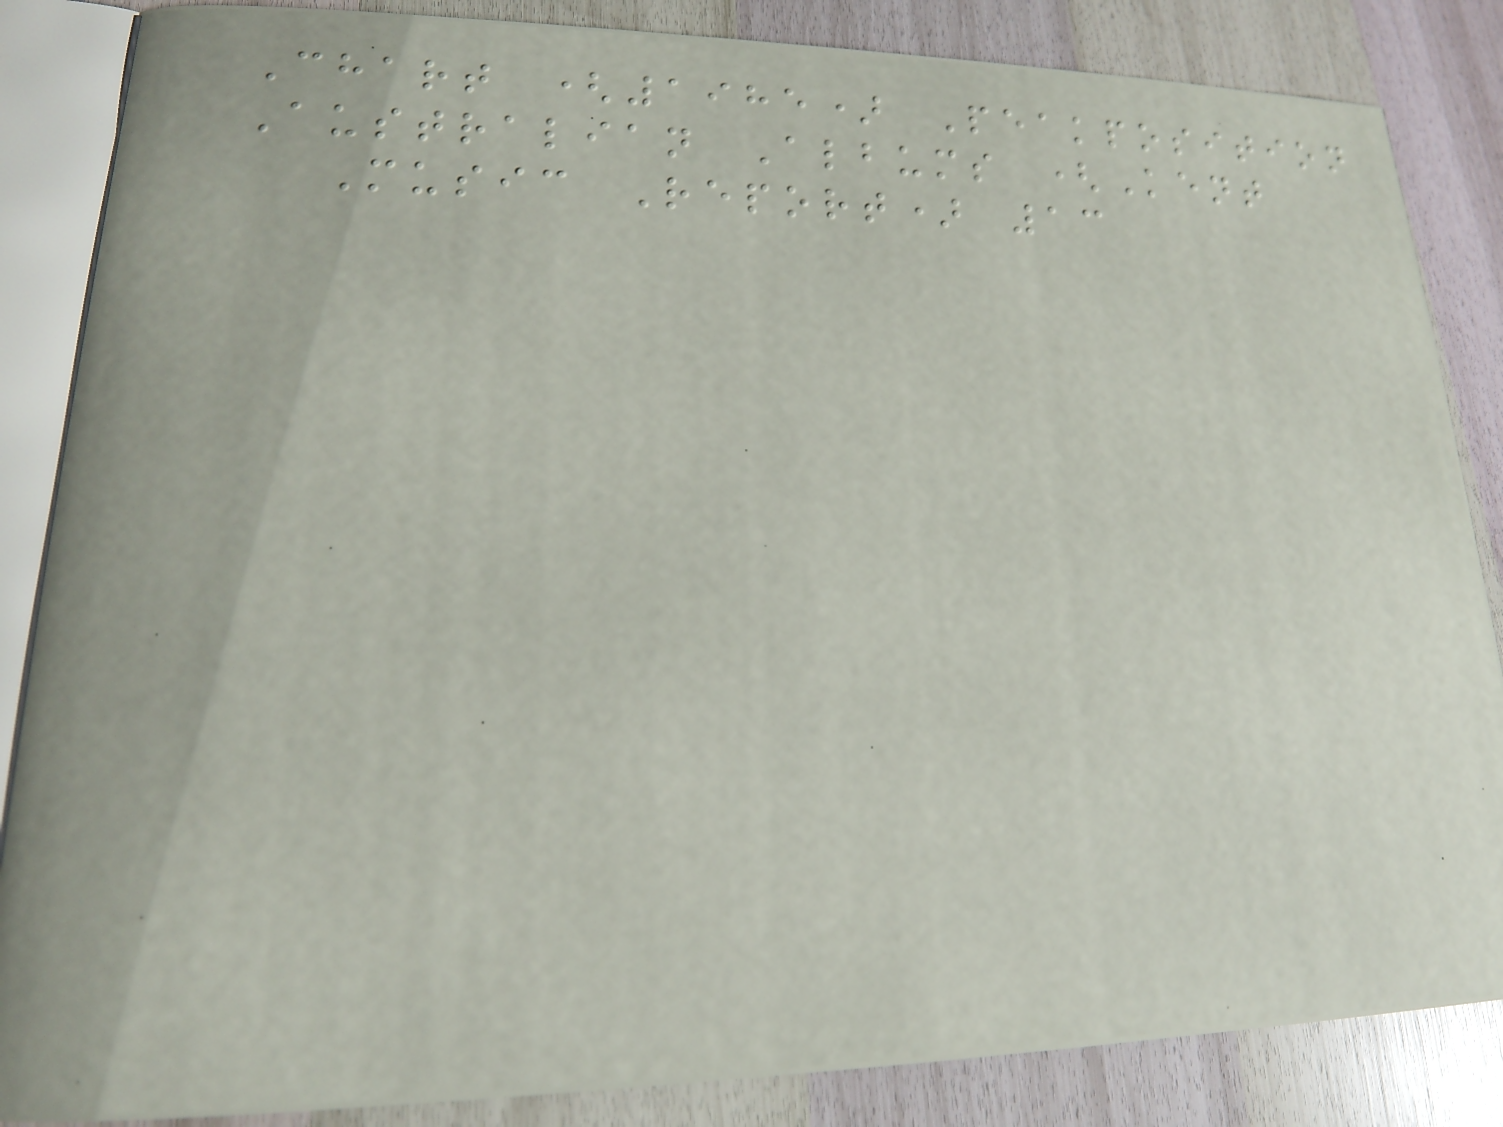Chart (1985) Peakposition
Australian Albums (Kent
Music Report) 13
